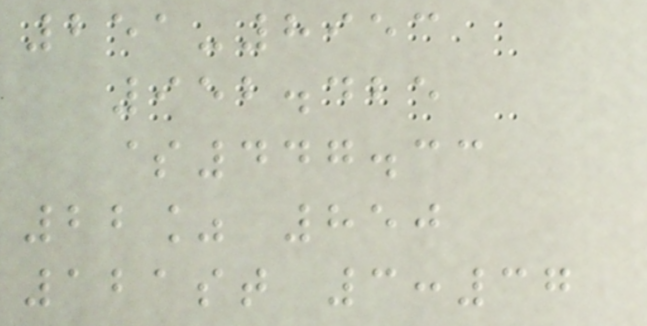251-8953
952.425
$447.33
22% 850
121st 3:37
